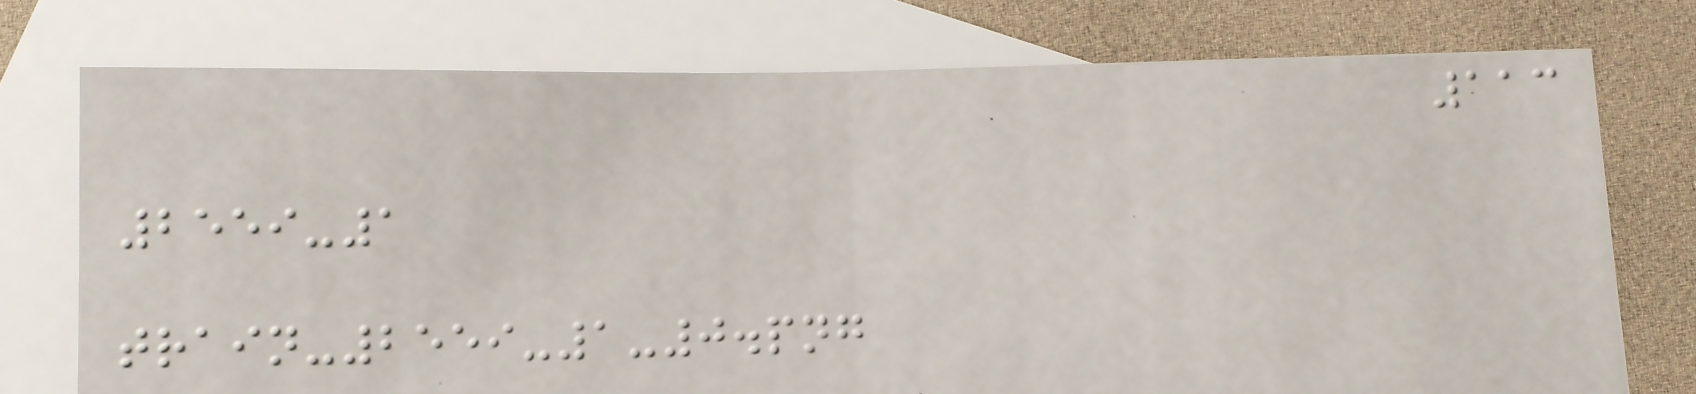113
2559-1
train-2559-1-0.png
